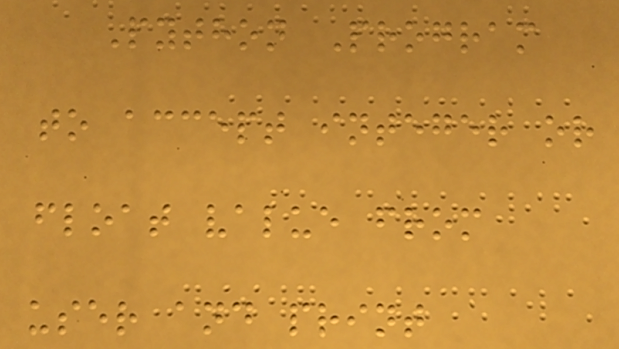Python Program
to accept integer or
float value from
user and print
